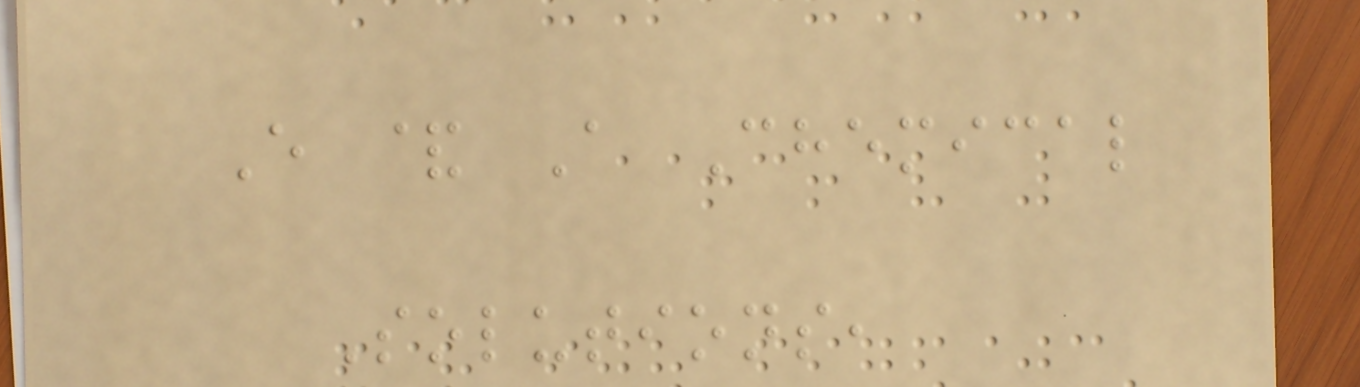E & A Chemical
Solutions,
